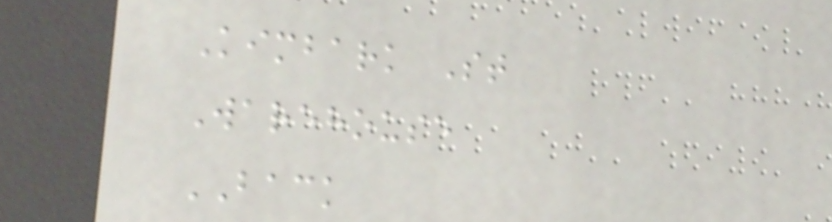Kimbark St
Warehouse
BACK
